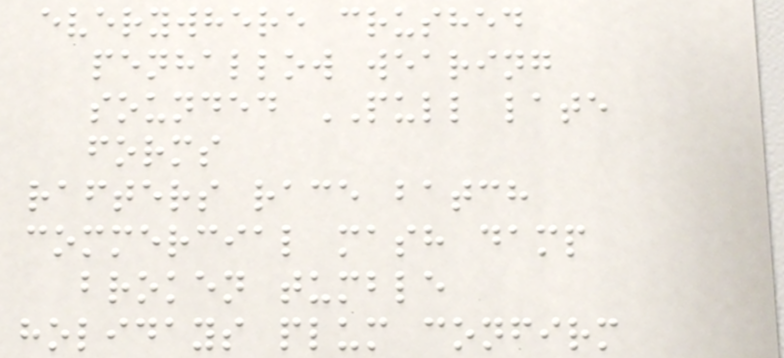everywhere crushed
penhallow wearing
sounded PULL late
forms
rafters race batch
commercial mash damp
broken tumble
holidays plum confirm
